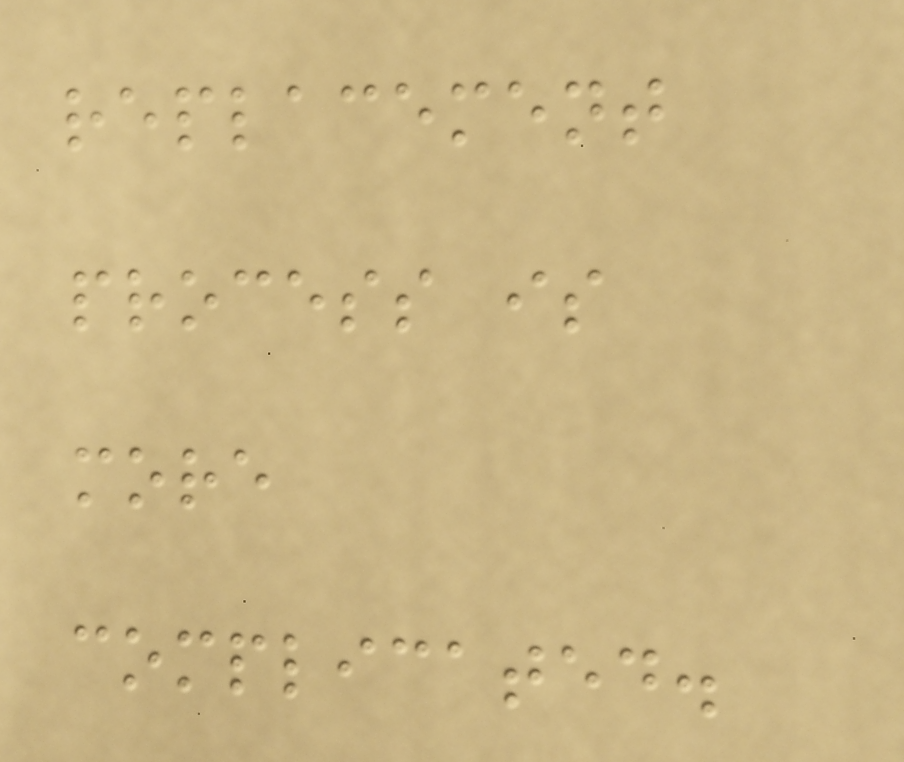replacement
process is
more
complicated.
